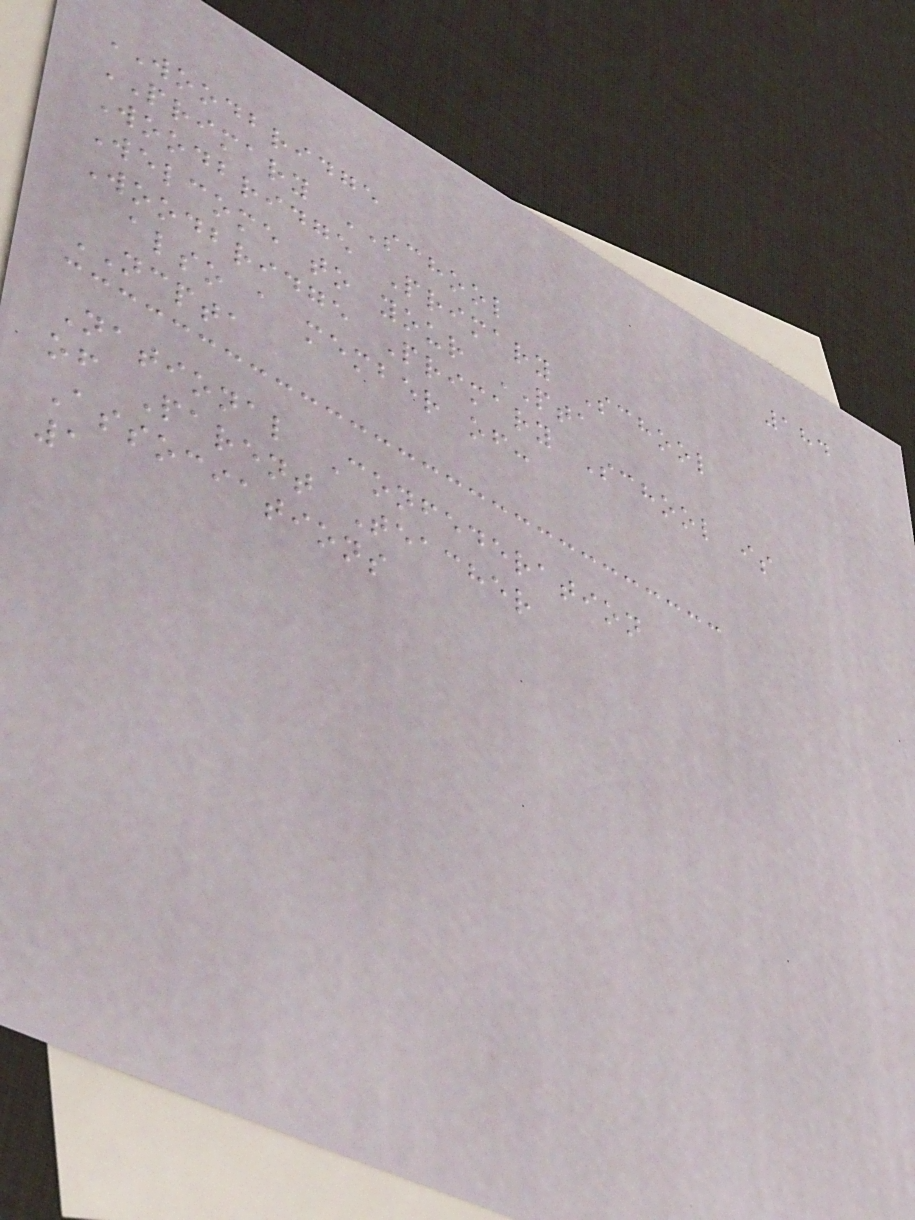184
WOODBRIDGE
PRIMARY SCHOOL
Woodbridge Primary School
Welcome to your PTA
Woodbridge Primary School is
also a member of:
NCPTA
National Confederation
of Parent Teacher
Associations
1
